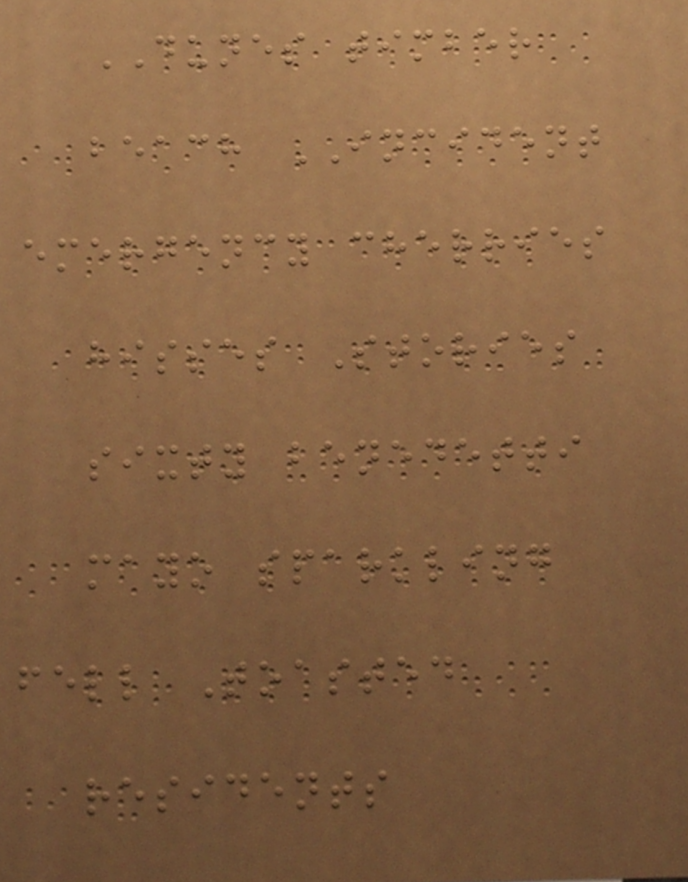DUNES timber
beach INCIDENT
emergency cherries
hisses Stories
sixty benedetti
mayo sparkling
fell Toasted
residents
